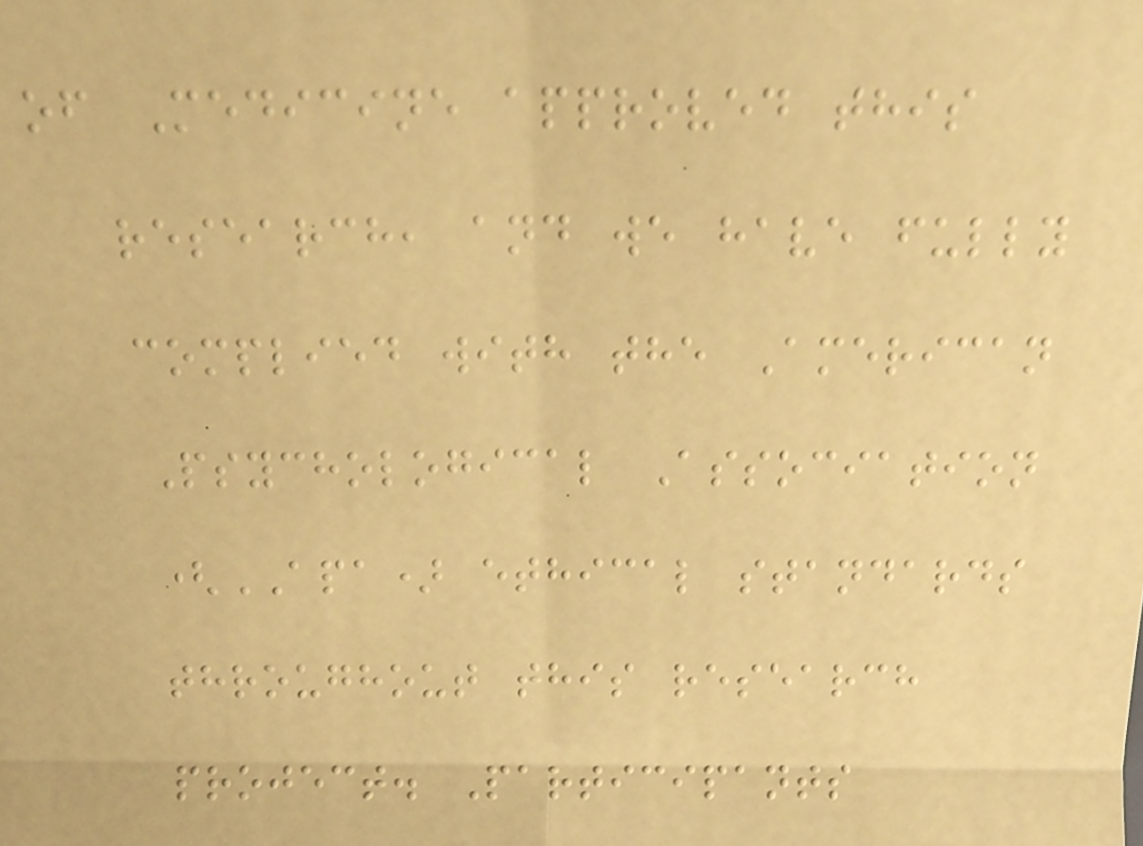of Medicine approved this
research, and we have fully
complied with the American
Psychological Association
(APA) ethical standards
throughout this research
project. Participants
